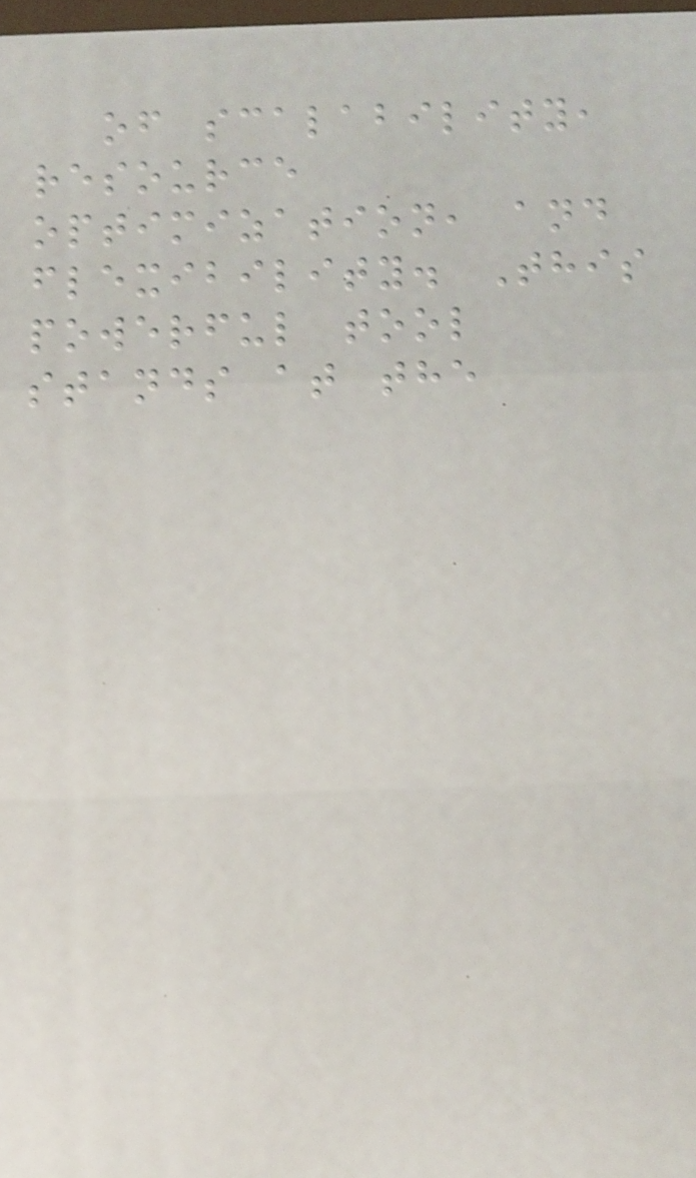of scalability,
resource
optimization, and
flexibility. This
powerful tool
stands at the
